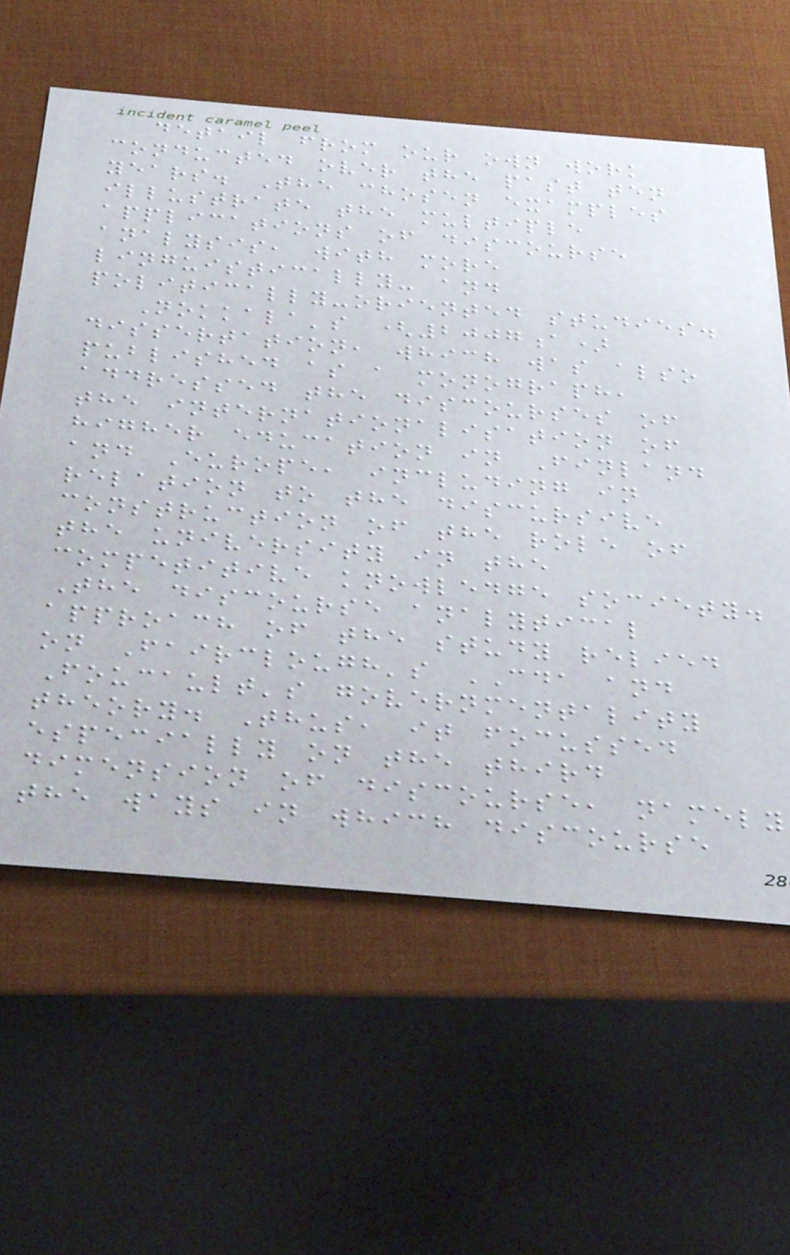detail from our own work
conducted over the past ten
years. The chosen examples
illustrate the multiple
applications of discourse
analysis, with more
linguistically- and
politically-oriented studies.
Nokkala's (2007a)
dissertation, which was also
published as a monograph,
addressed the discourses of
the internationalisation of
higher education in Finland
and Europe, including in
relation to the discursive
construction of the role of
the university in the
competitive knowledge society.
The discourse analytical
approach of the study relied
on Fairclough's CDA and
Foucault's governmentality
theory. Thus, it focussed
especially on the third
dimension of discourse, namely
the ways in which discourse
